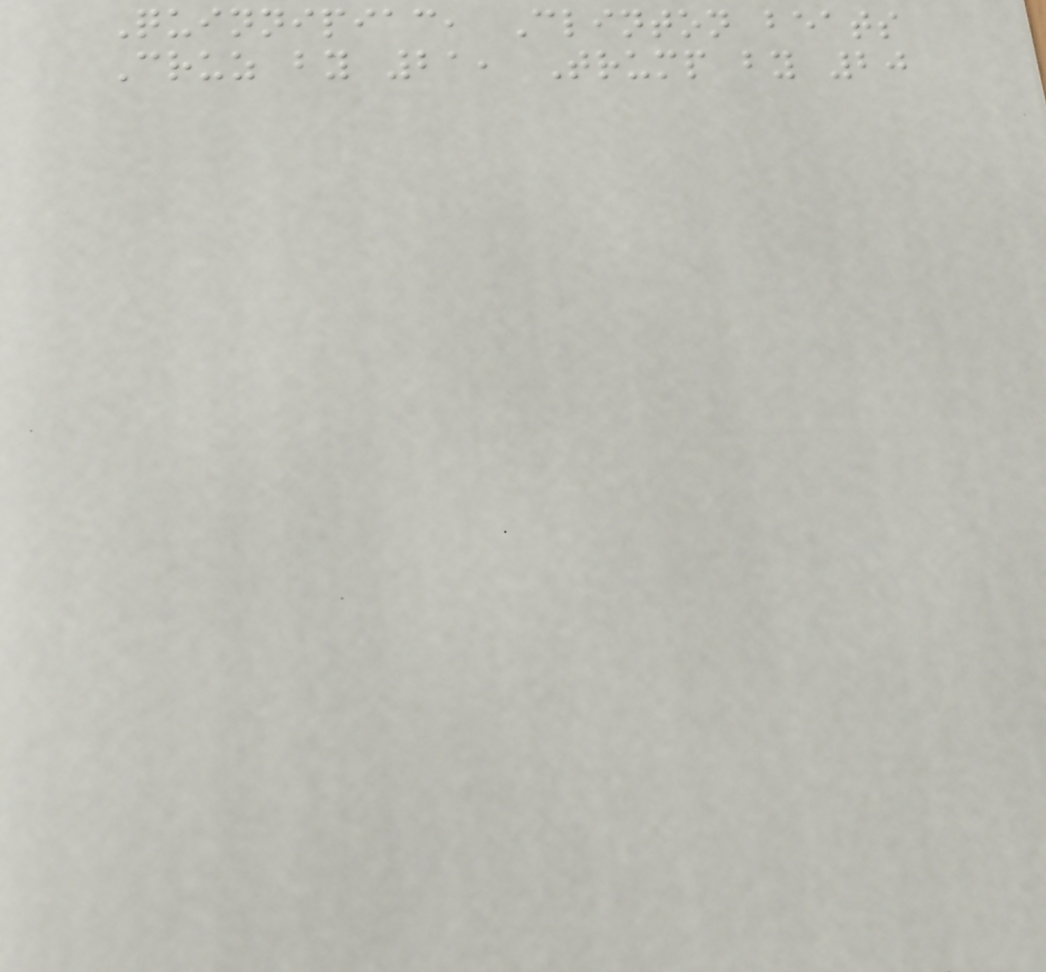Quinnipiac, Clinton beats
Cruz by 21, Trump by 20
